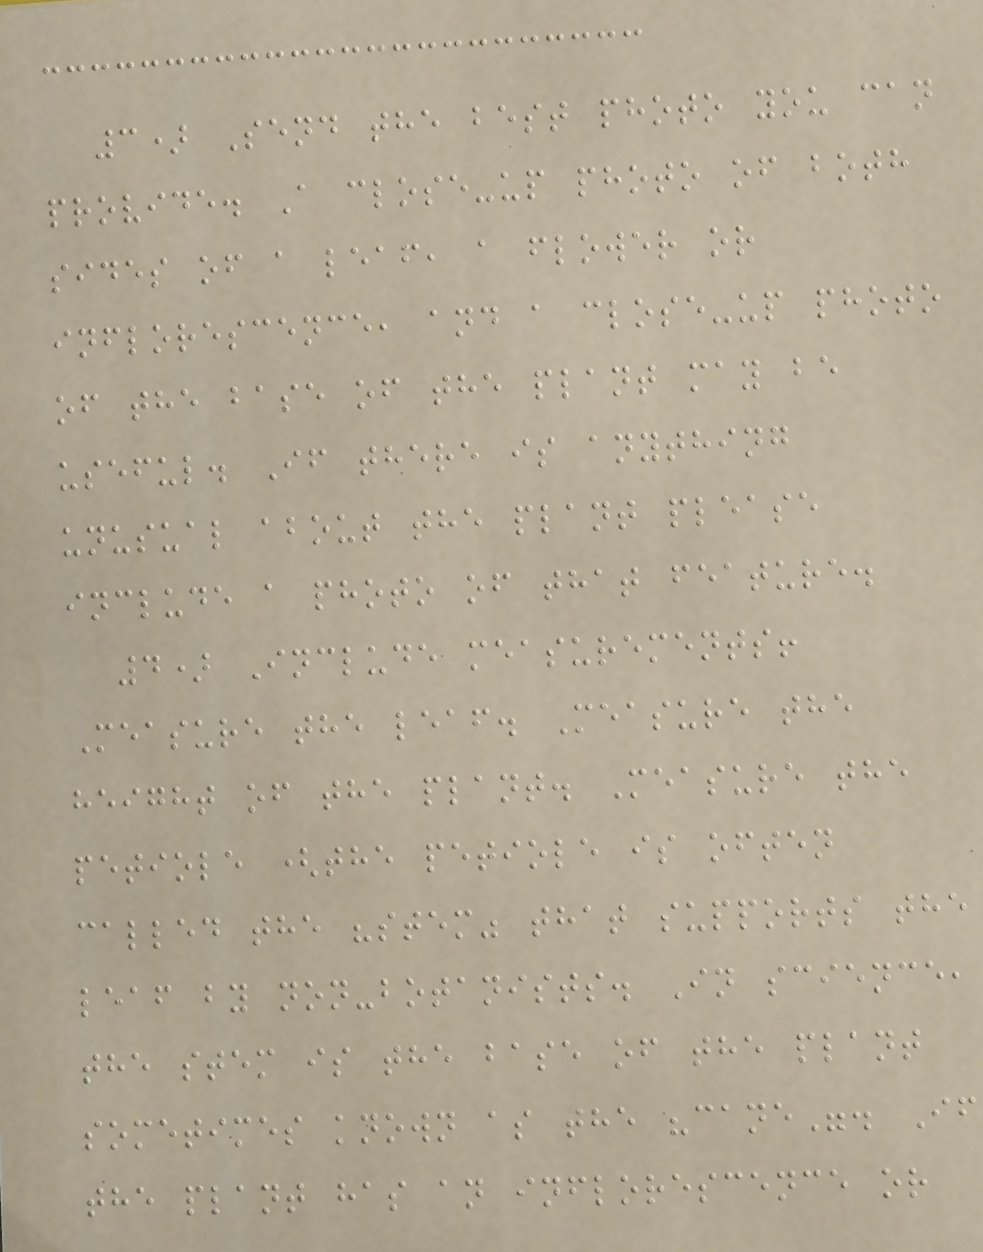3) Send the best photo you can
provide. A close-up photo of both
sides of a leaf, a flower or
inflorescence, and a close-up photo
of the base of the plant may be
useful. If there is anything
unusual about the plant please
include a photo of that feature.
4) Include measurements!
Measure the leaf. Measure the
height of the plant. Measure the
petiole (the petiole is often
called the "stem" that supports the
leaf by non-botanists. In science,
the stem is the base of the plant
sometimes known as the "cane". If
the plant has an inflorescence or
